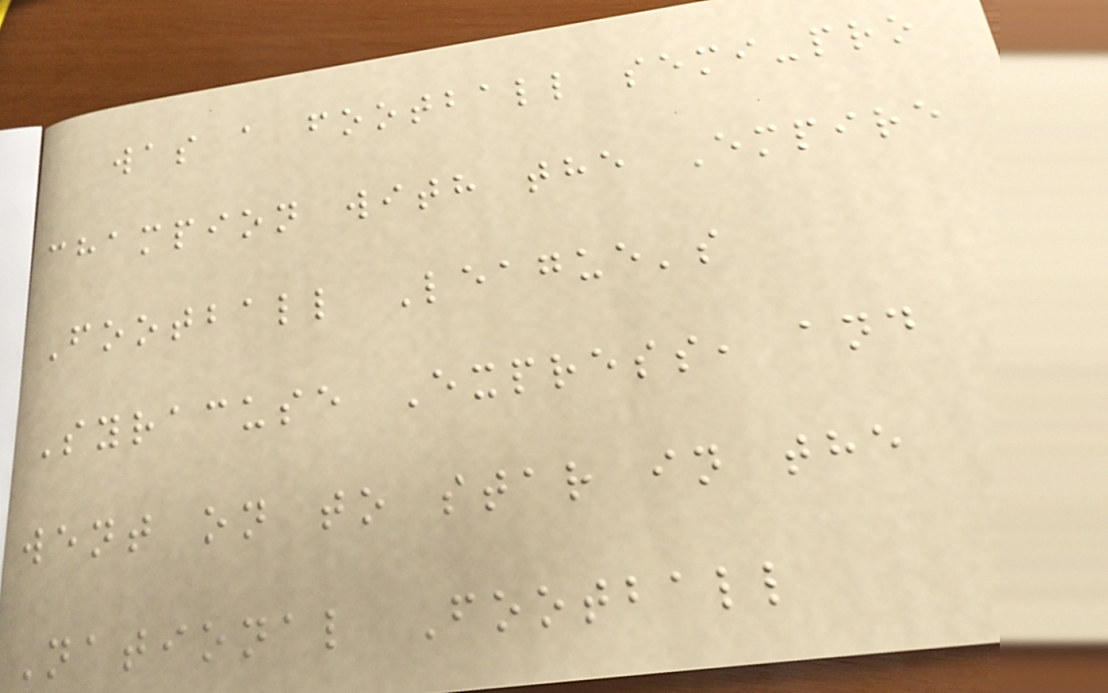was a football semi-pro
champion with the Empire
Football League's
Syracuse Express, and
went on to star in the
National Football
